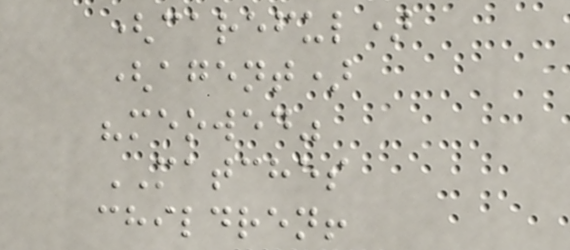(careful)
(agent)
"meowed"
MATCHES
children!
